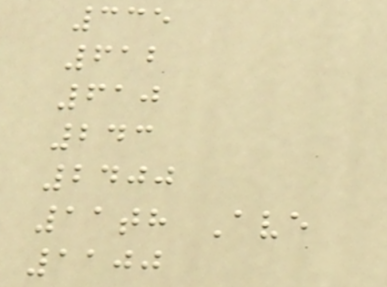335
612
610
243
2400
11th Ave
1100
